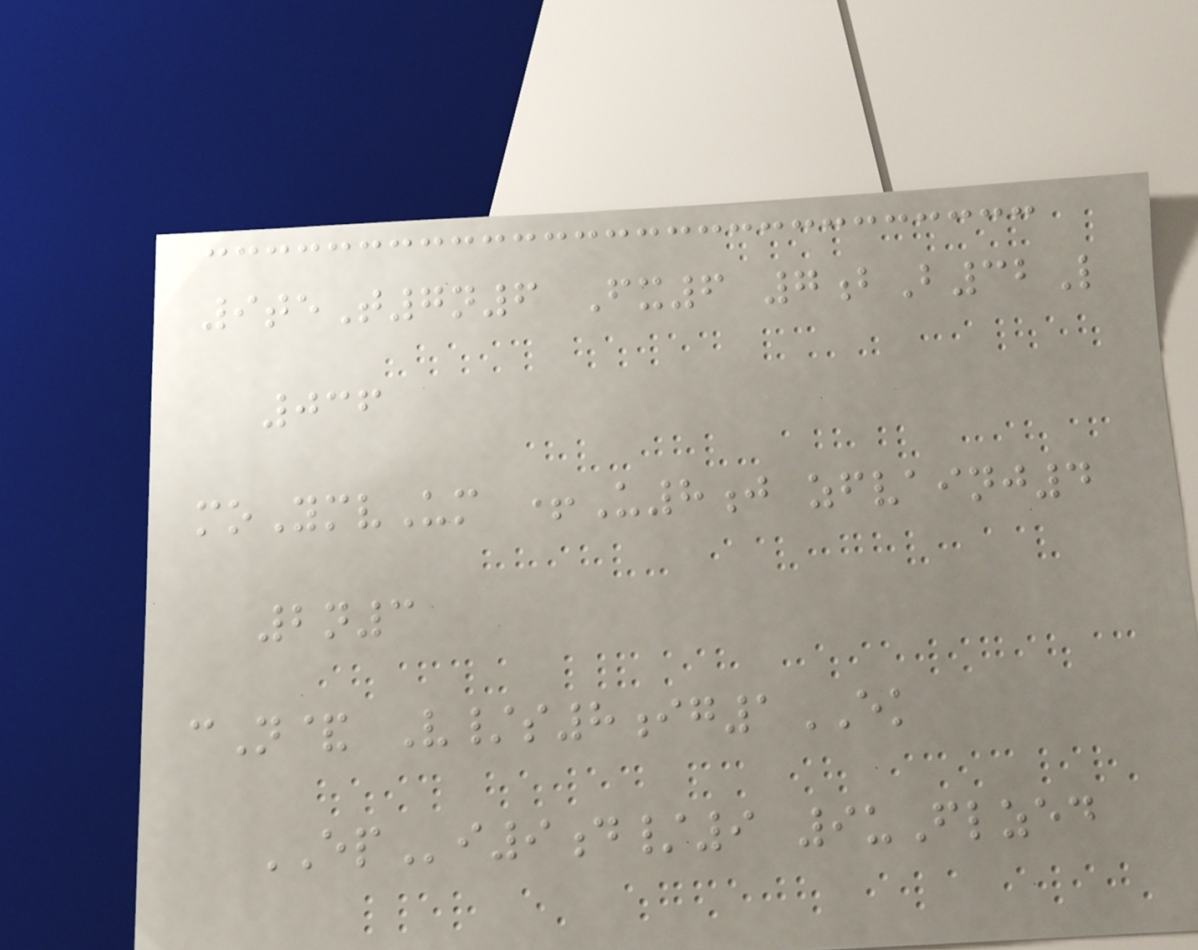9teT7n6 Fx6 7bB32L
036
moYmvUm +U8j zfvainj4
2n3
cN& V/s8ig1EK
EPi9d/9 9uFlzed
